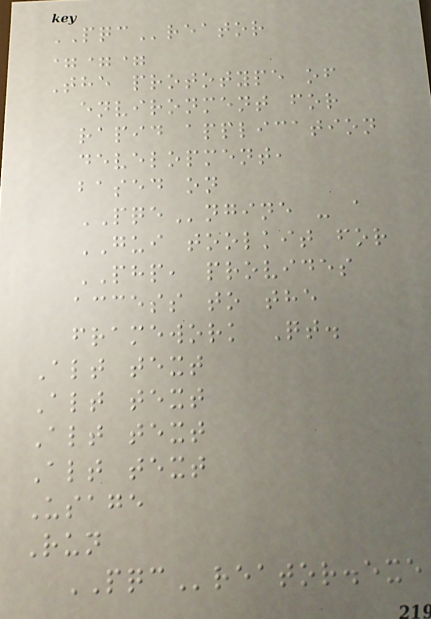PQCreator
===
The prototype of
environment for
rapid application
development,
based on
PQEngine - a
GUI toolkit for
PHP, provides
access to the
framework Qt.
Alt text
Alt text
Alt text
Alt text
Usage
Run
PQCreator.exe
